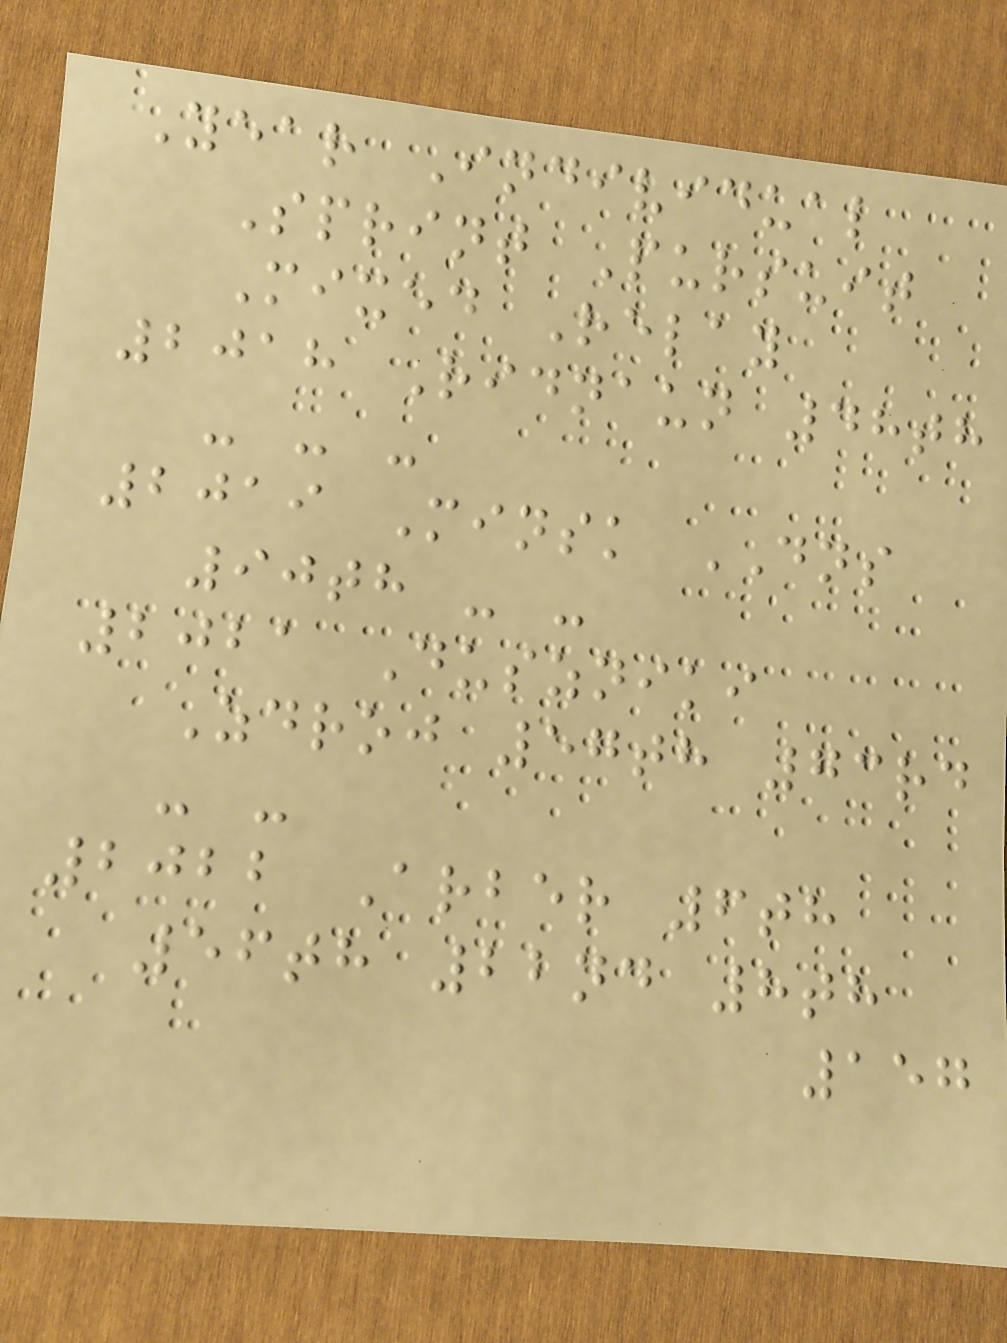Year Individual
Sprint Pursuit
Mixed Relay
2018 Ridnaun 48th
- - -
2019 Minsk DNS
90th - -
2021 Duszniki
Zdroj 57th 73rd
- -
2022 Arber 6th
56th 22nd 8th
157
